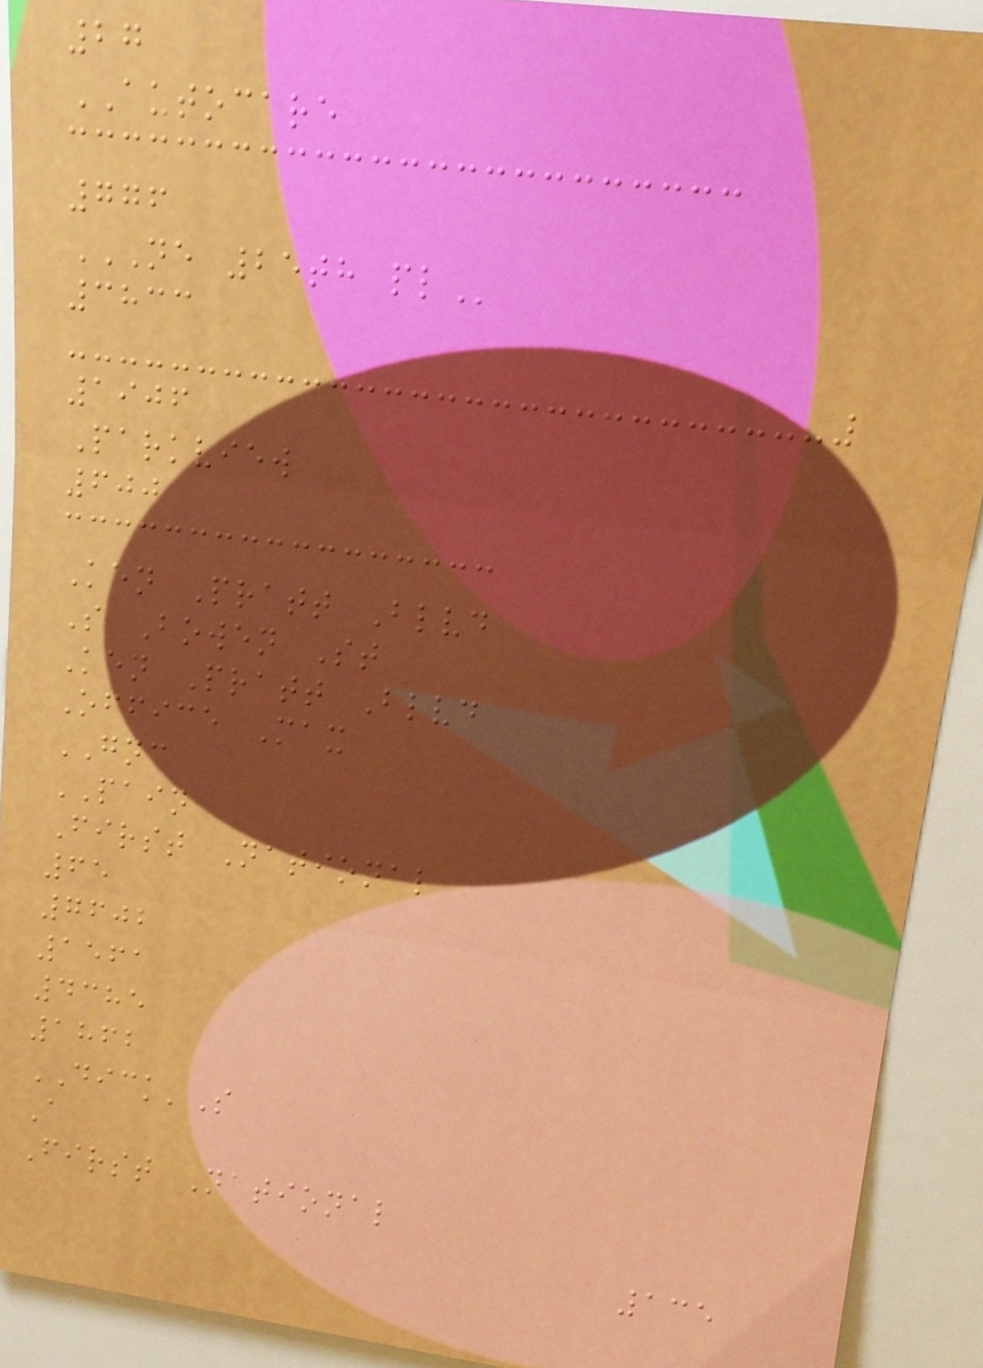27
AUTOCARE
776
NE 25TH PL
3833
1906
Parkview
600
Ken Pratt Blvd
S Bowen St
Ken Pratt Blvd
Office Max
GNC
PAIN
First National
65
7602
1561
4385
1862
DICK'S
A
First National
135
